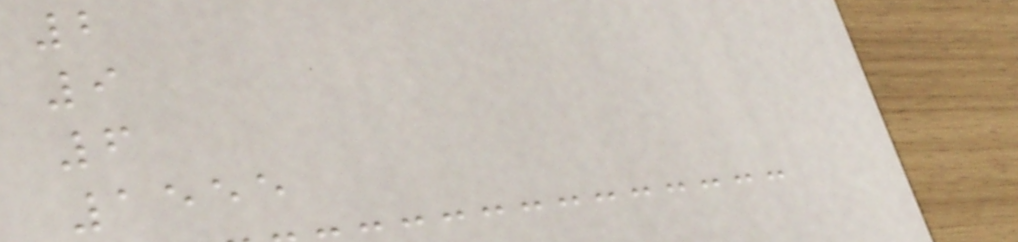2
9
6
1555
